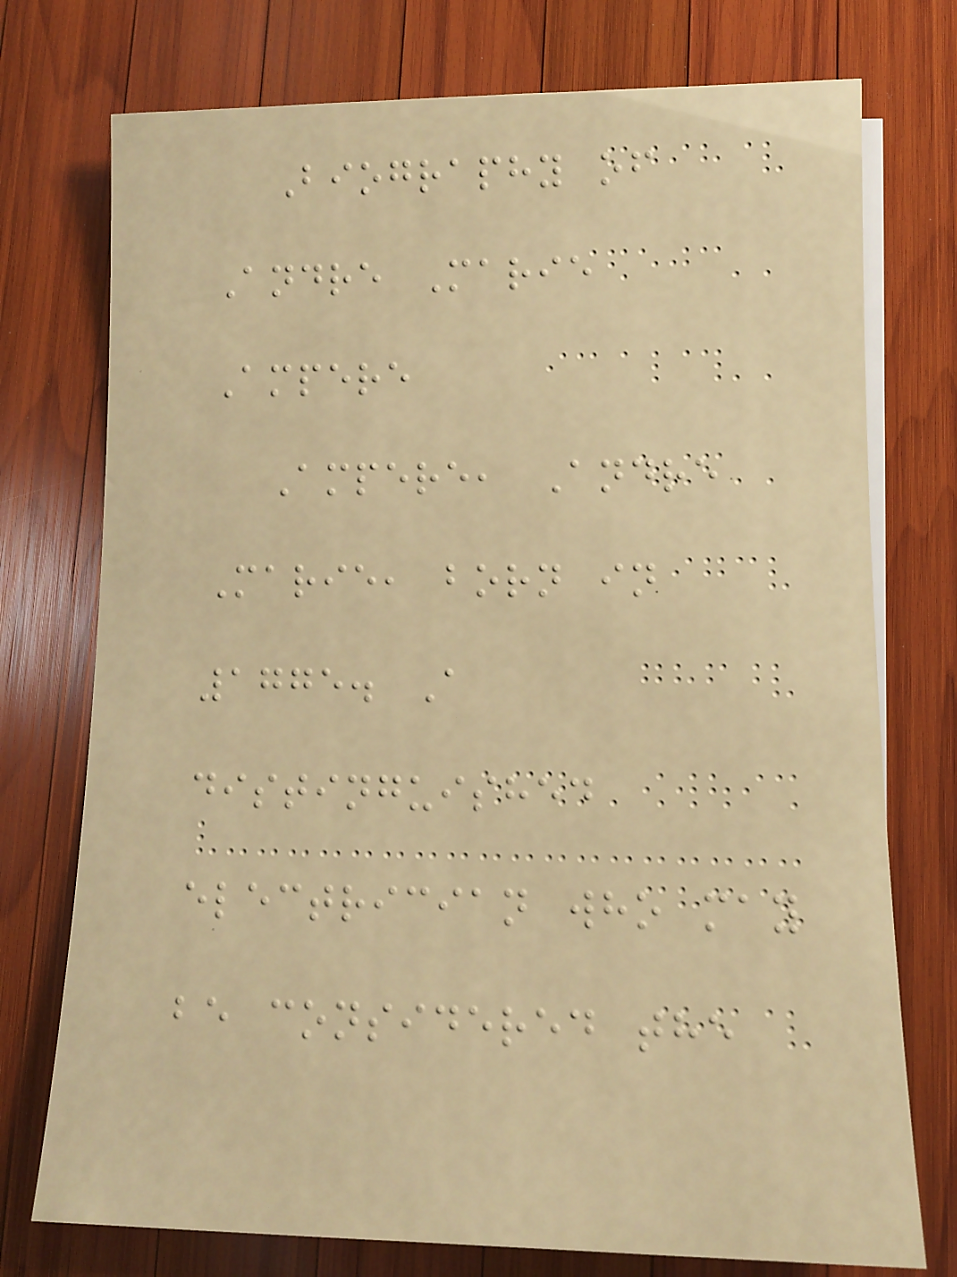Biography of
Andre Marie
Ampere
Ampere, Andre
Marie, born in
1775. A
distinguished
electrician who may
be considered the
